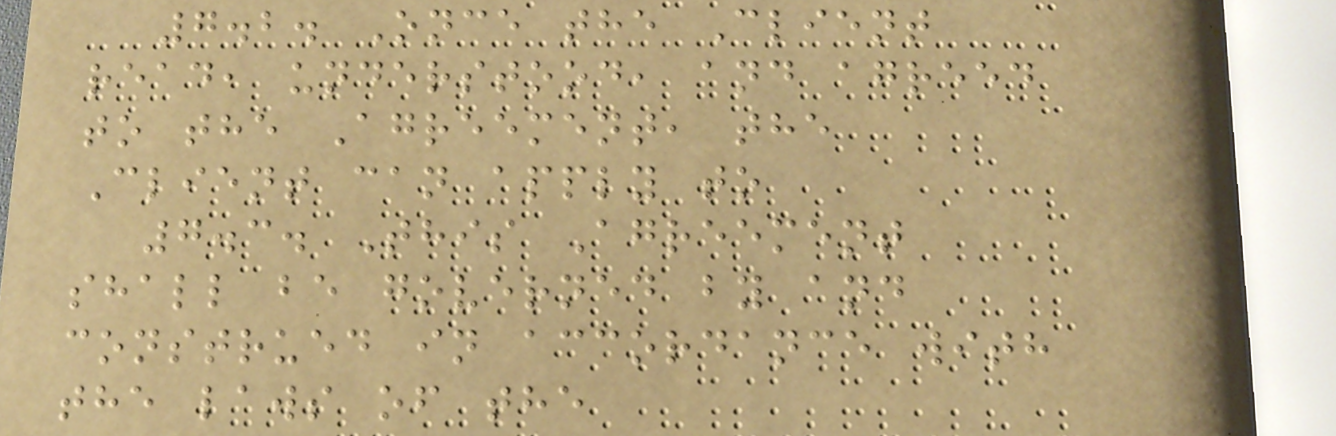7.2. Once the Client
read, understood, and agreed
to the Agreement, the
Client can apply to
7.3. This Agreement
shall be governed by and
construed in accordance with
the laws of the
